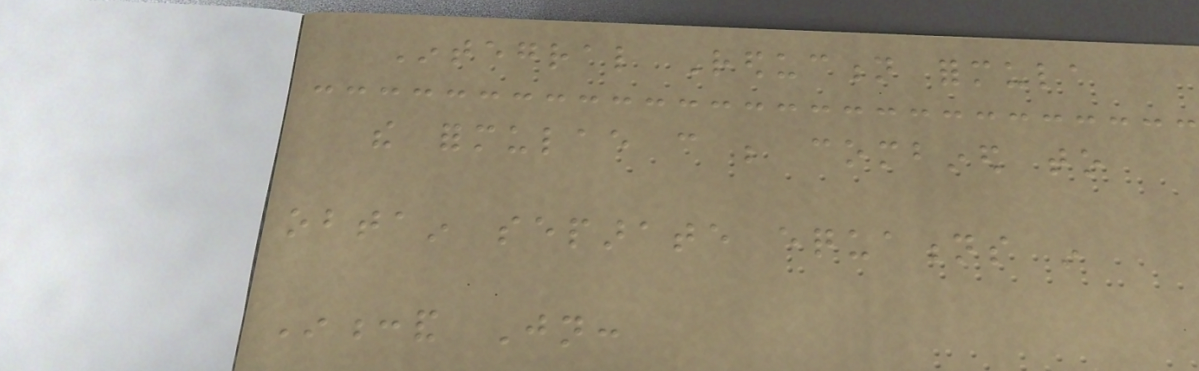Integral Reduction formula
the formulae can be combined to
obtain separate equations in
In:and Jn:
